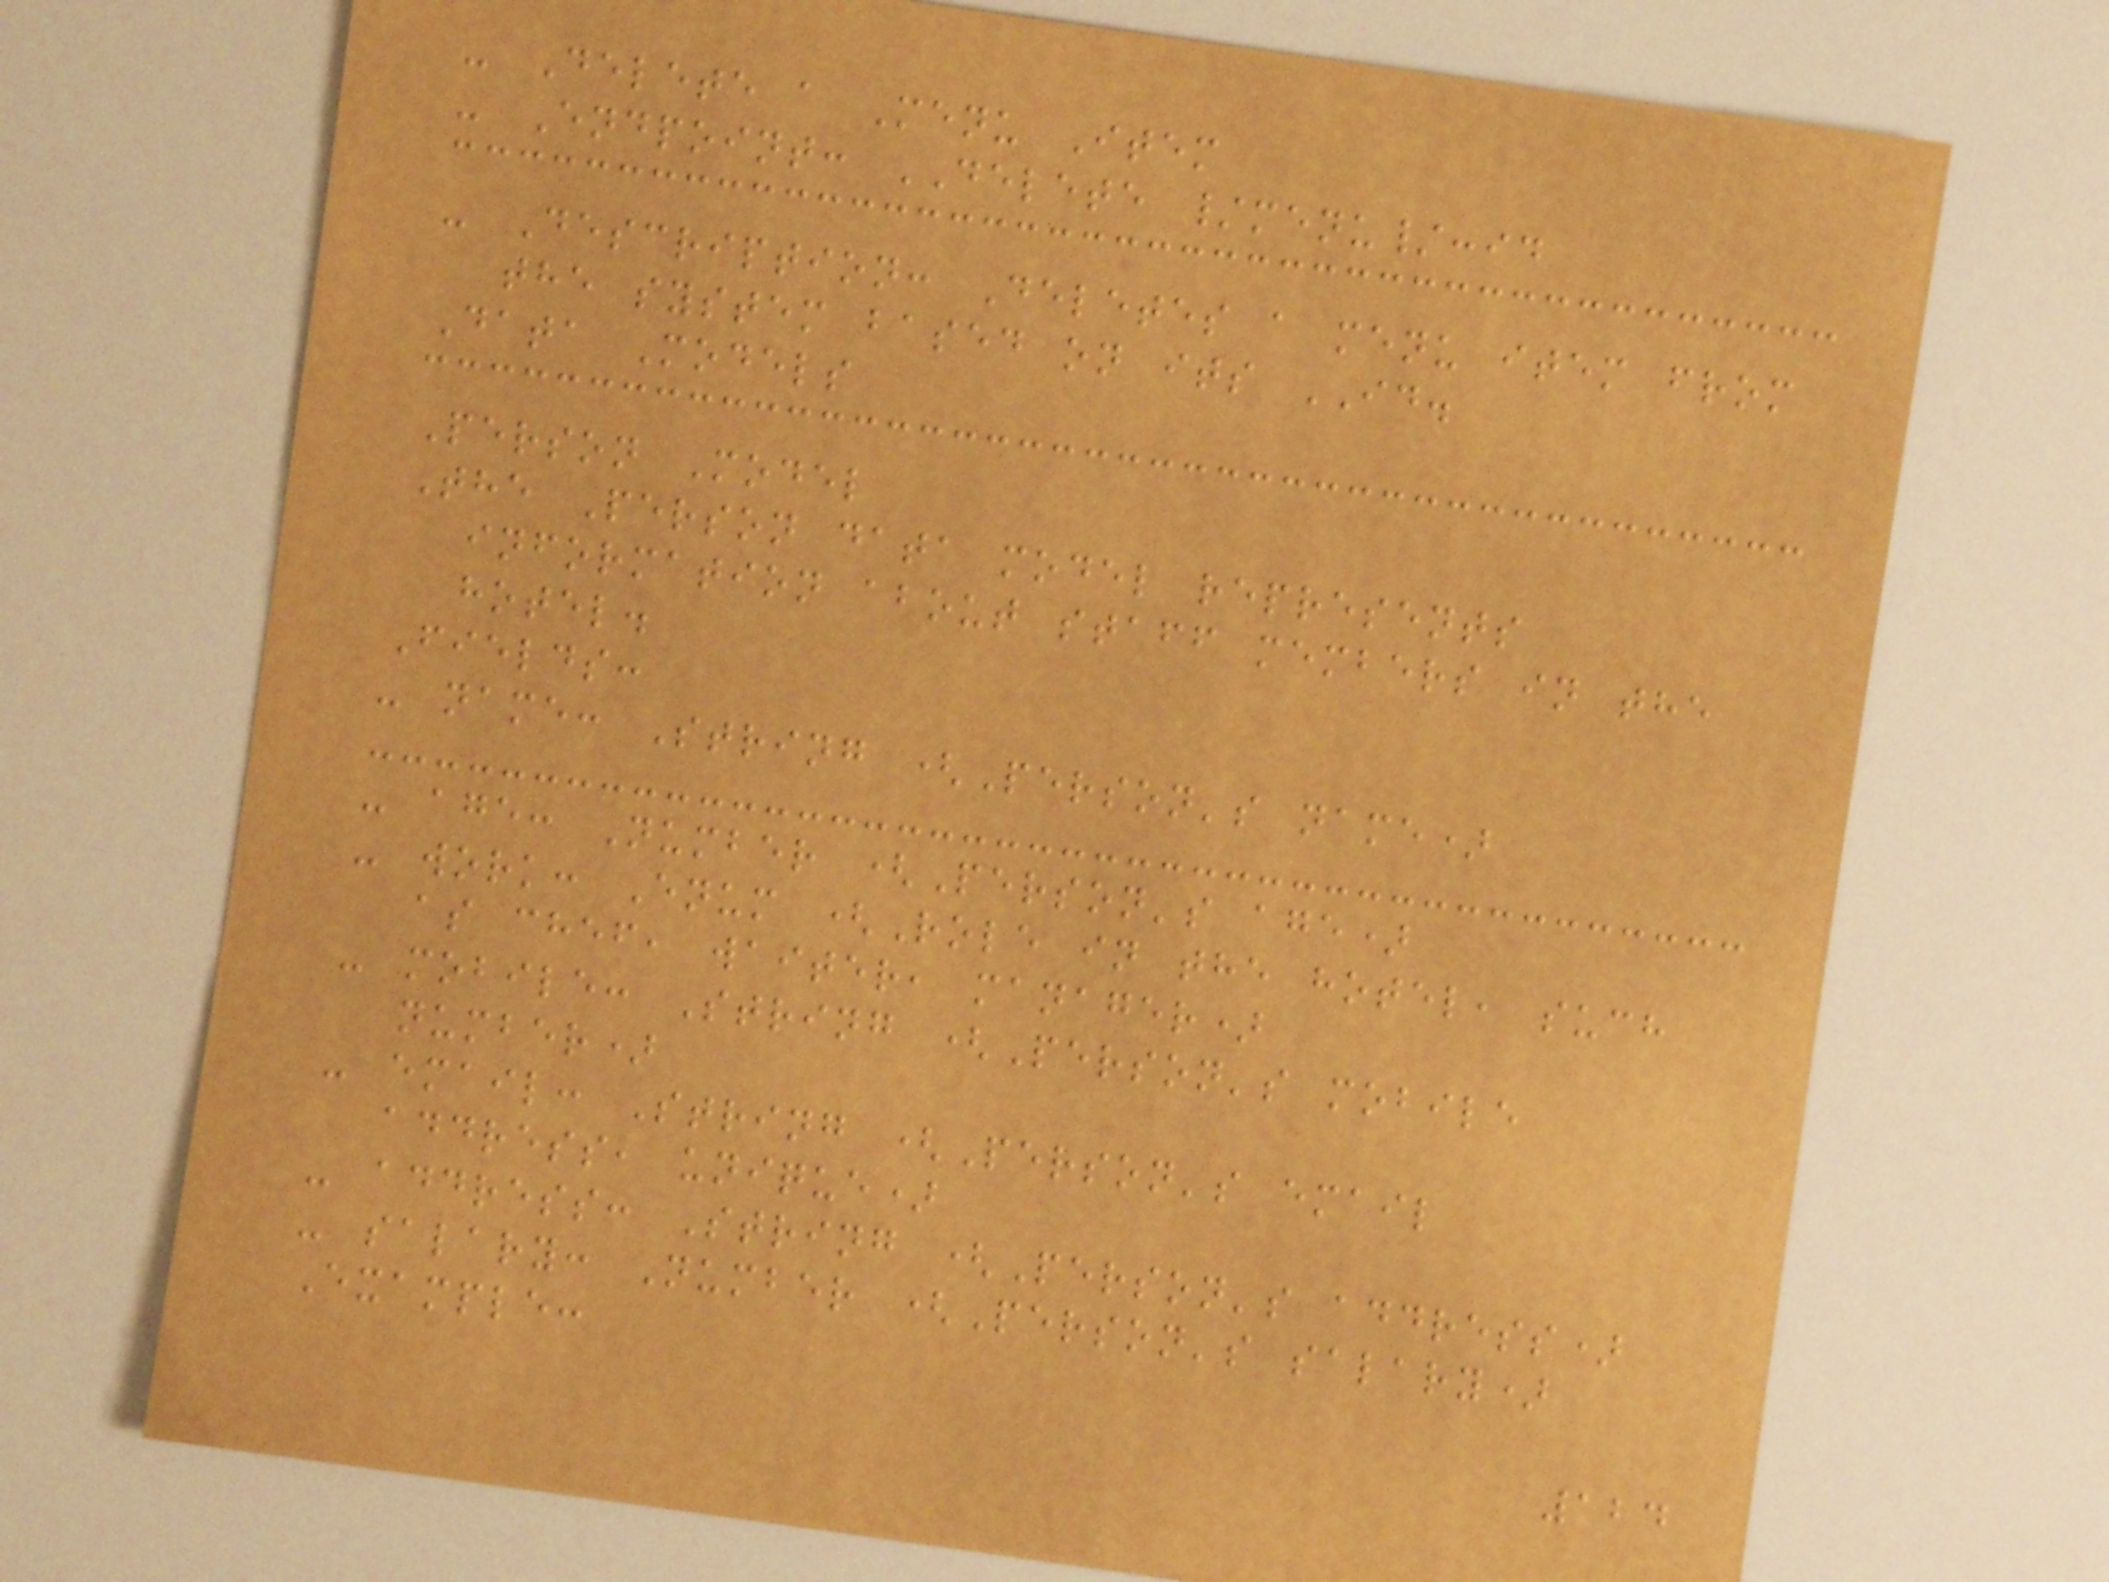- Delete a Menu Item
- Endpoint: DELETE /menu/:id
- Description: Deletes a menu item from
the system based on its ID.
Data Models
Person Model
The Person data model represents
information about staff members in the
hotel.
Fields:
- name: String (Person's name)
- age: Number (Person's age)
- work: Enum (Role in the hotel, such
as chef, waiter, manager)
- mobile: String (Person's mobile
number)
- email: String (Person's email
address, unique)
- address: String (Person's address)
- salary: Number (Person's salary)
Example:
124
